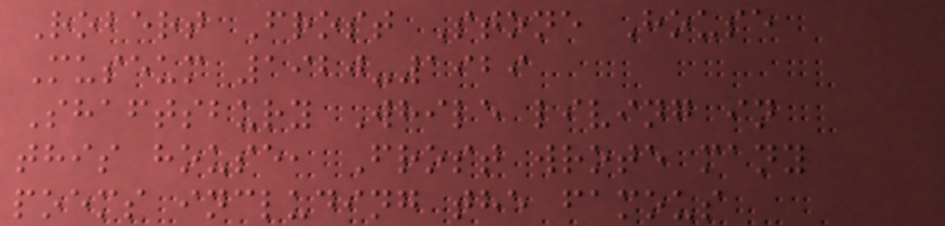Robert Frost Stone House
Museum 1920-1929
Shaftsbury While living in
this house, Frost wrote many
poems including the famous
